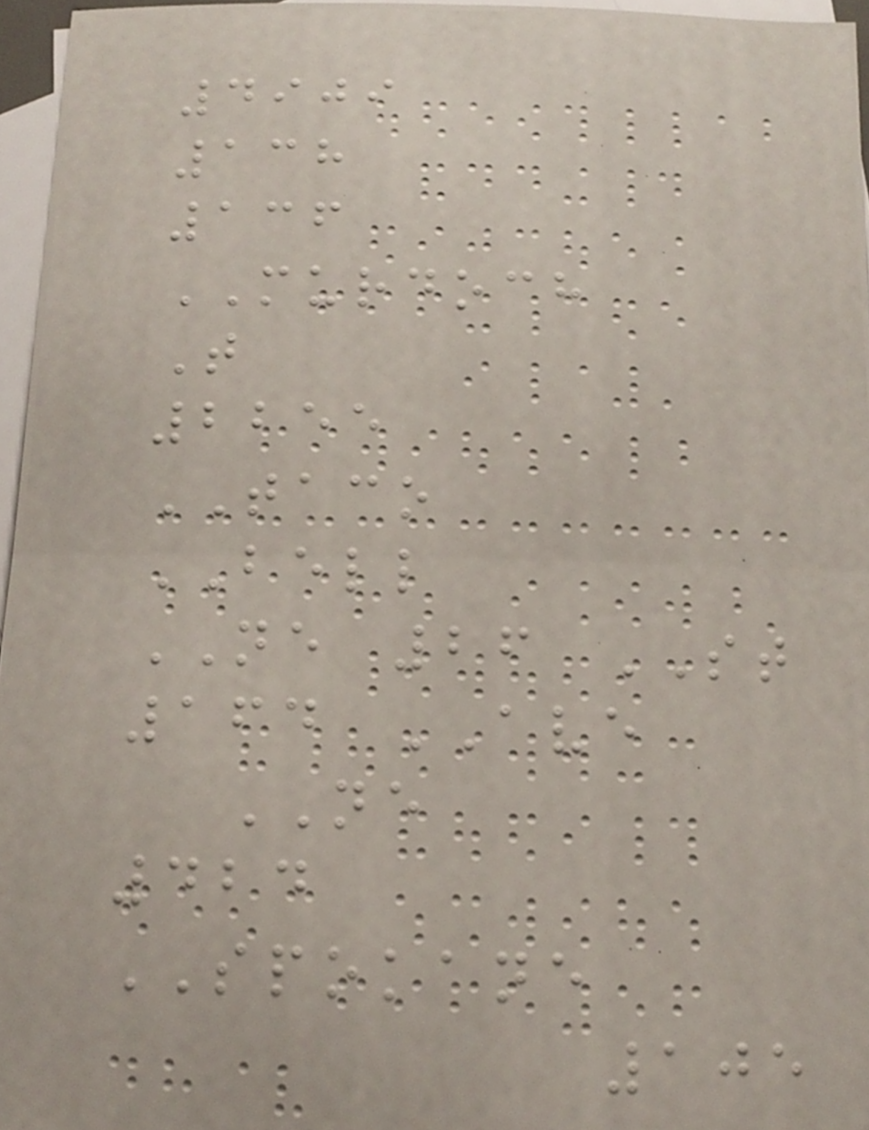4909
138
136
MURDOCH
T
2255
TACO
BELL
NE 26 ST
164 AVE
NE
424
SPOKANE
105
